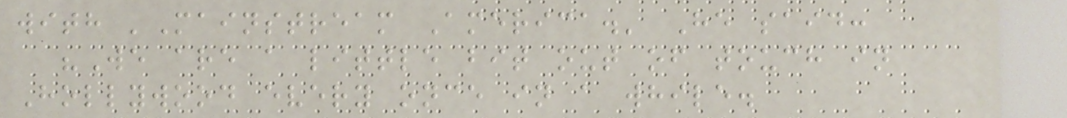with 'Mainstream America.' He said:
"We are a little bit out of touch in
Hollywood every once in a while.
